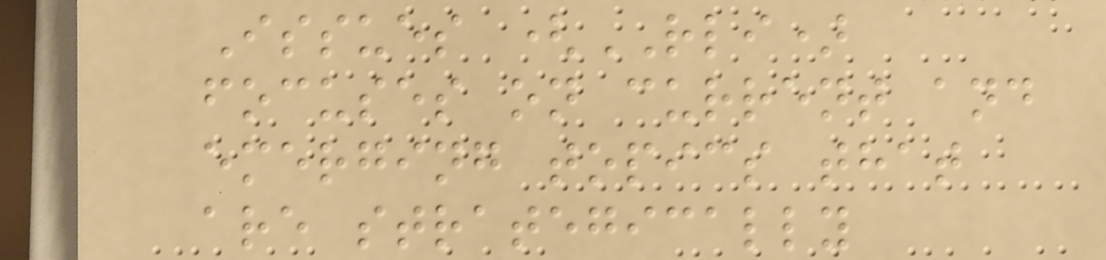Issues (RLI)
focuses on current and
emerging topics that
are strategically
